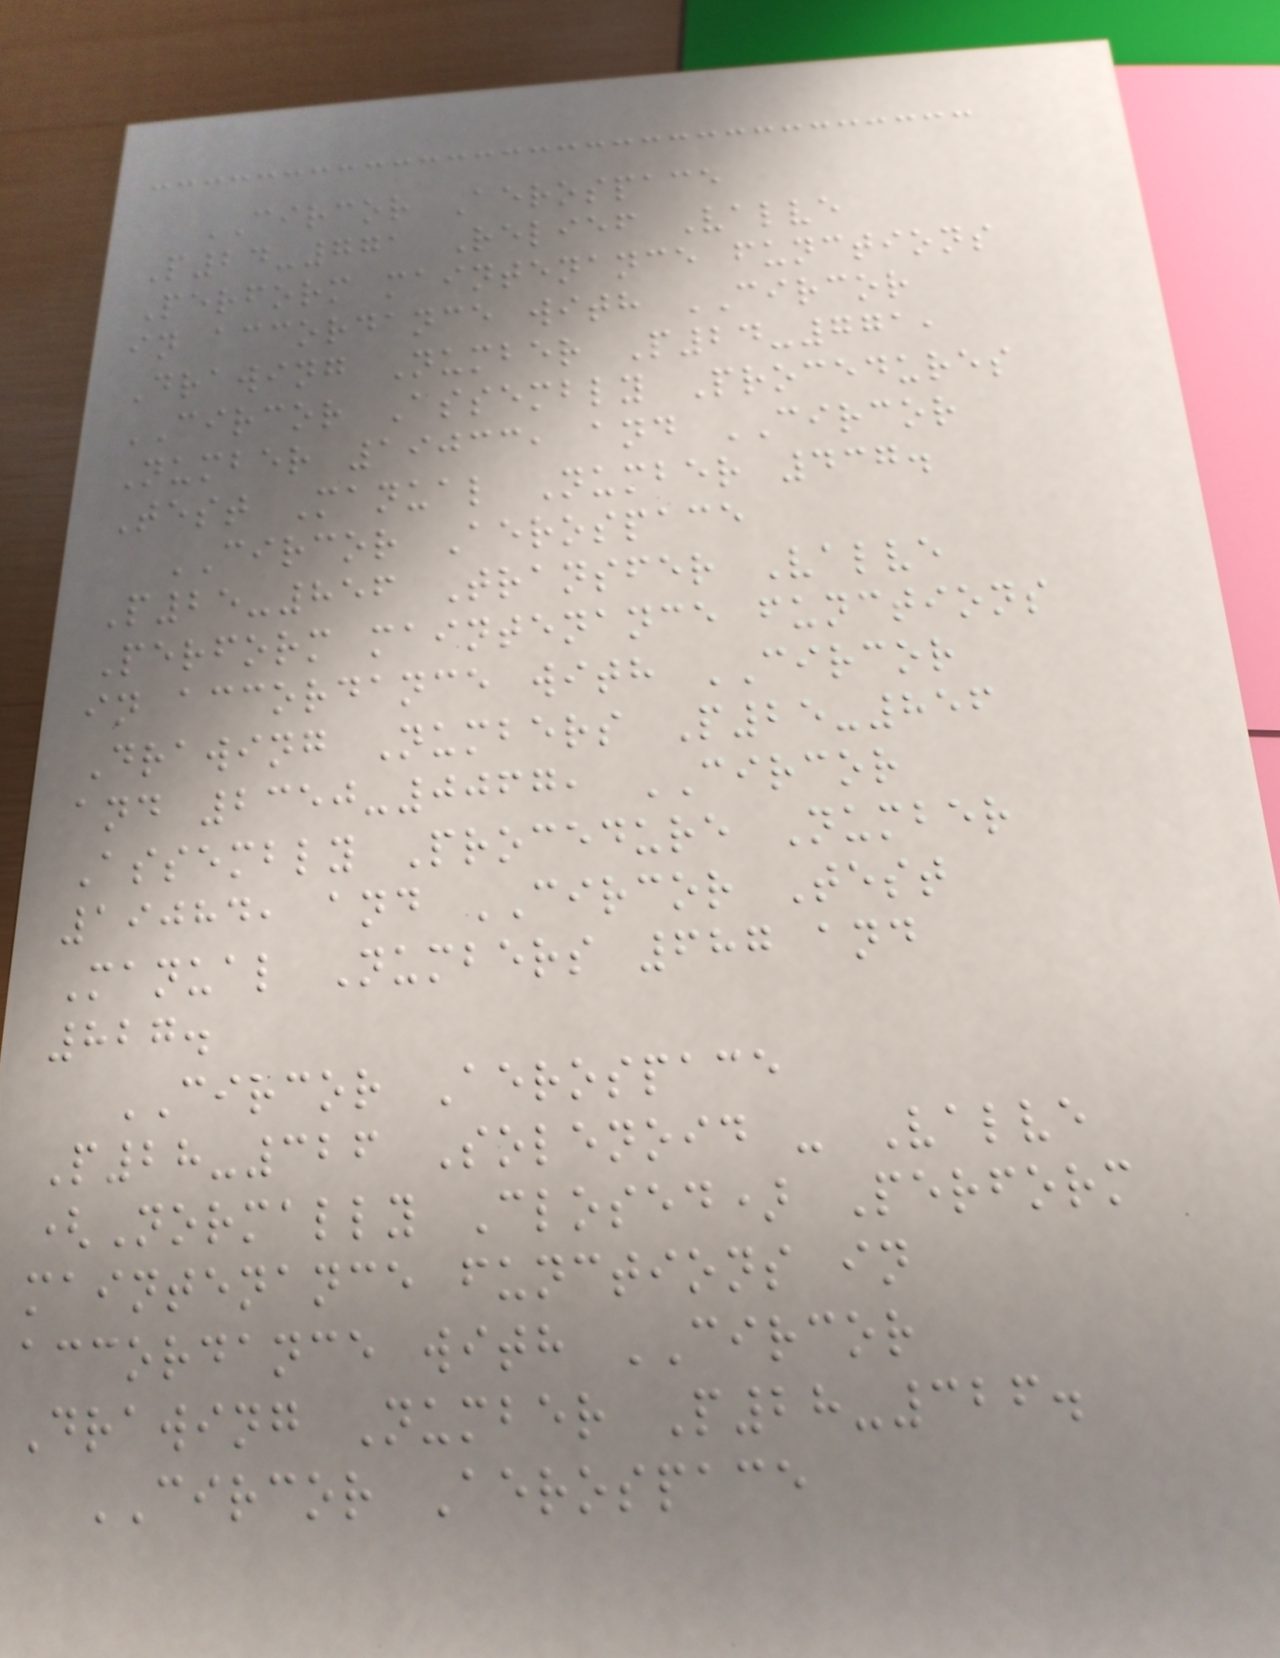CIRCOR Aerospace
P24-771 Relief Valve
Perform maintenance functions
in accordance with CIRCOR
Drawing Number P24-771,
CIRCOR Assembly Procedures
Number 19033, and CIRCOR
Test Manual Number 437.
CIRCOR Aerospace
P25-856 Transfer Valve
Perform maintenance functions
in accordance with CIRCOR
Drawing Numbers P25-856
and 2350-0067, CIRCOR
Assembly Procedure Number
19084, and CIRCOR Test
Manual Numbers 687 and
827.
CIRCOR Aerospace
P28-326 Solenoid - Valve
(Normally Closed) Perform
maintenance functions in
accordance with CIRCOR
Drawing Number P28-326.
CIRCOR Aerospace
